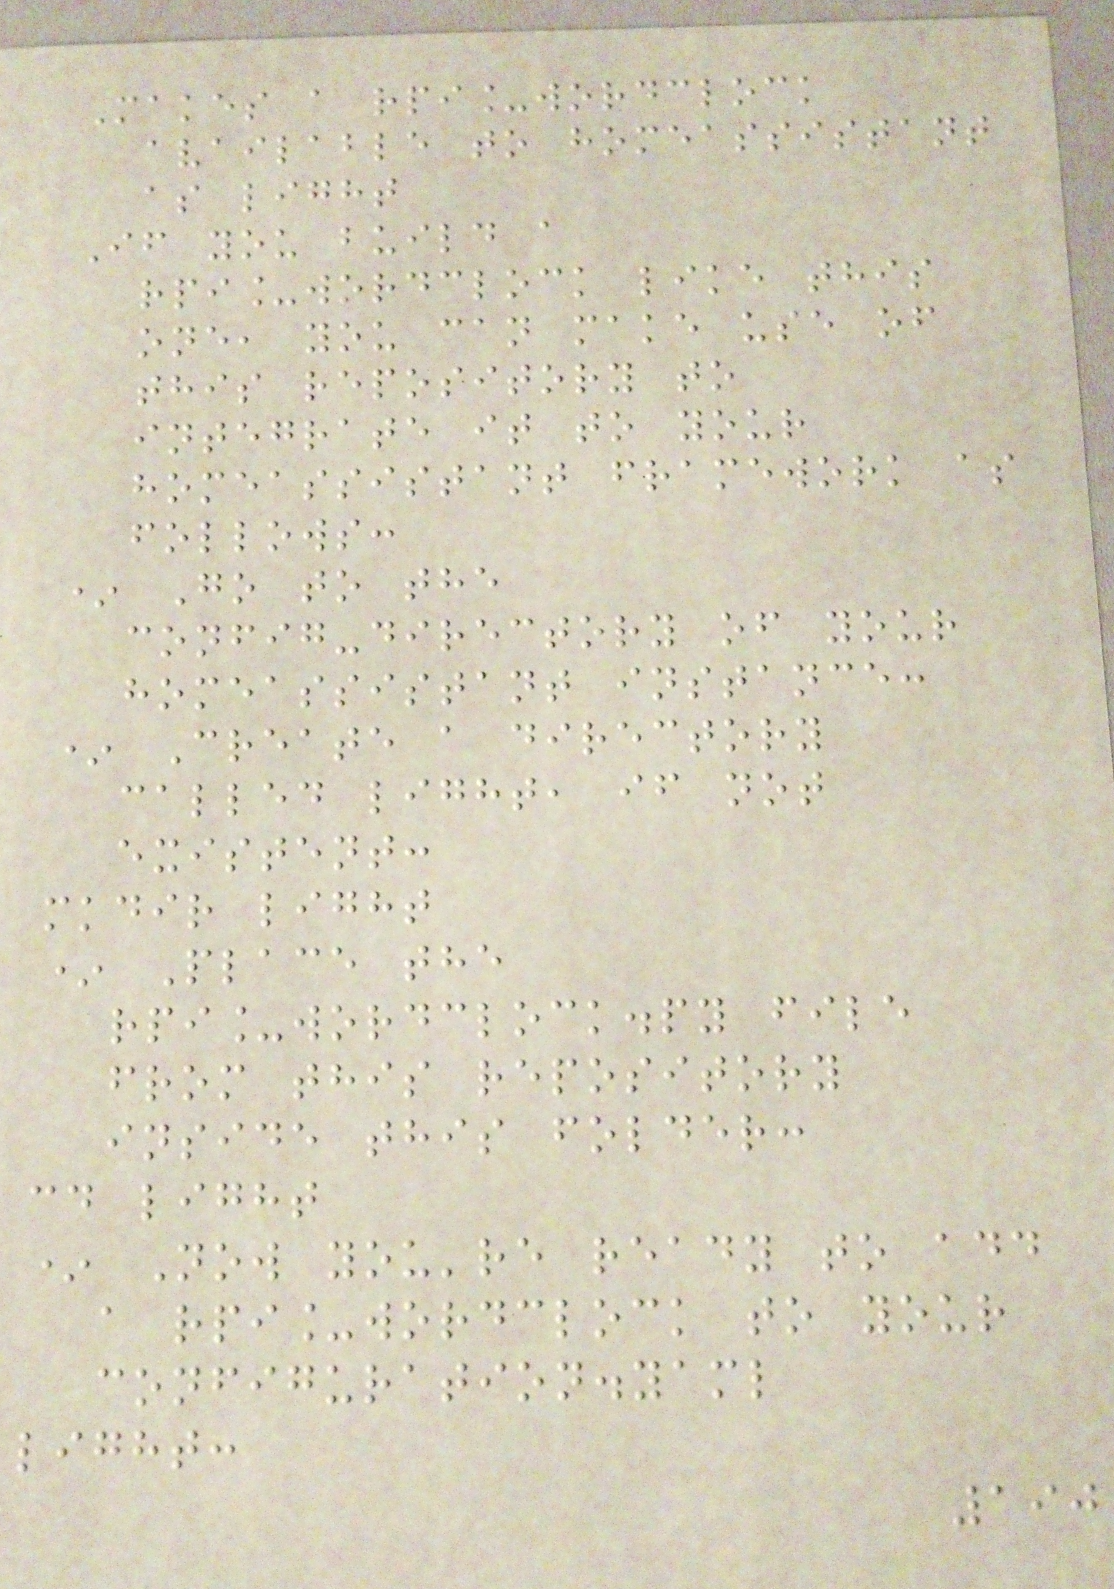Makes a rpi_wordclock
available to homeassistant
as light
If you build a
rpi_wordclock like this
one, you can make use of
this repository to
integrate it to your
homeassistant framework as
follows:
* Go to the
config-directory of your
homeassistant instance:
* Create a directory
called light, if not
existent:
mkdir light
* Place the
rpi_wordclock.py file
from this repository
inside this folder:
cd light
* Now you're ready to add
a rpi_wordclock to your
configuration.yaml
light:
190
